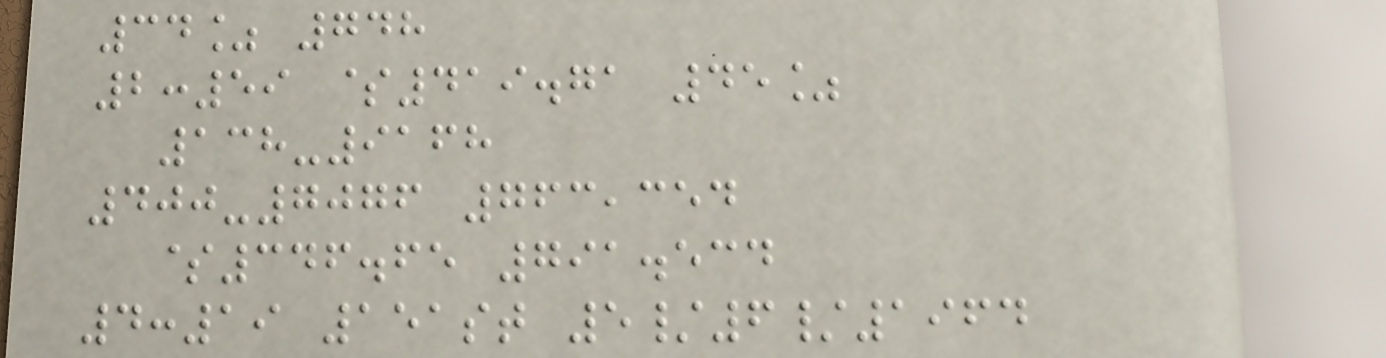34% 748
2:59 $419.71 45%
138-9168
400-7076 763,354
$346.65 791.534
4:19 151st 5/6/1964
